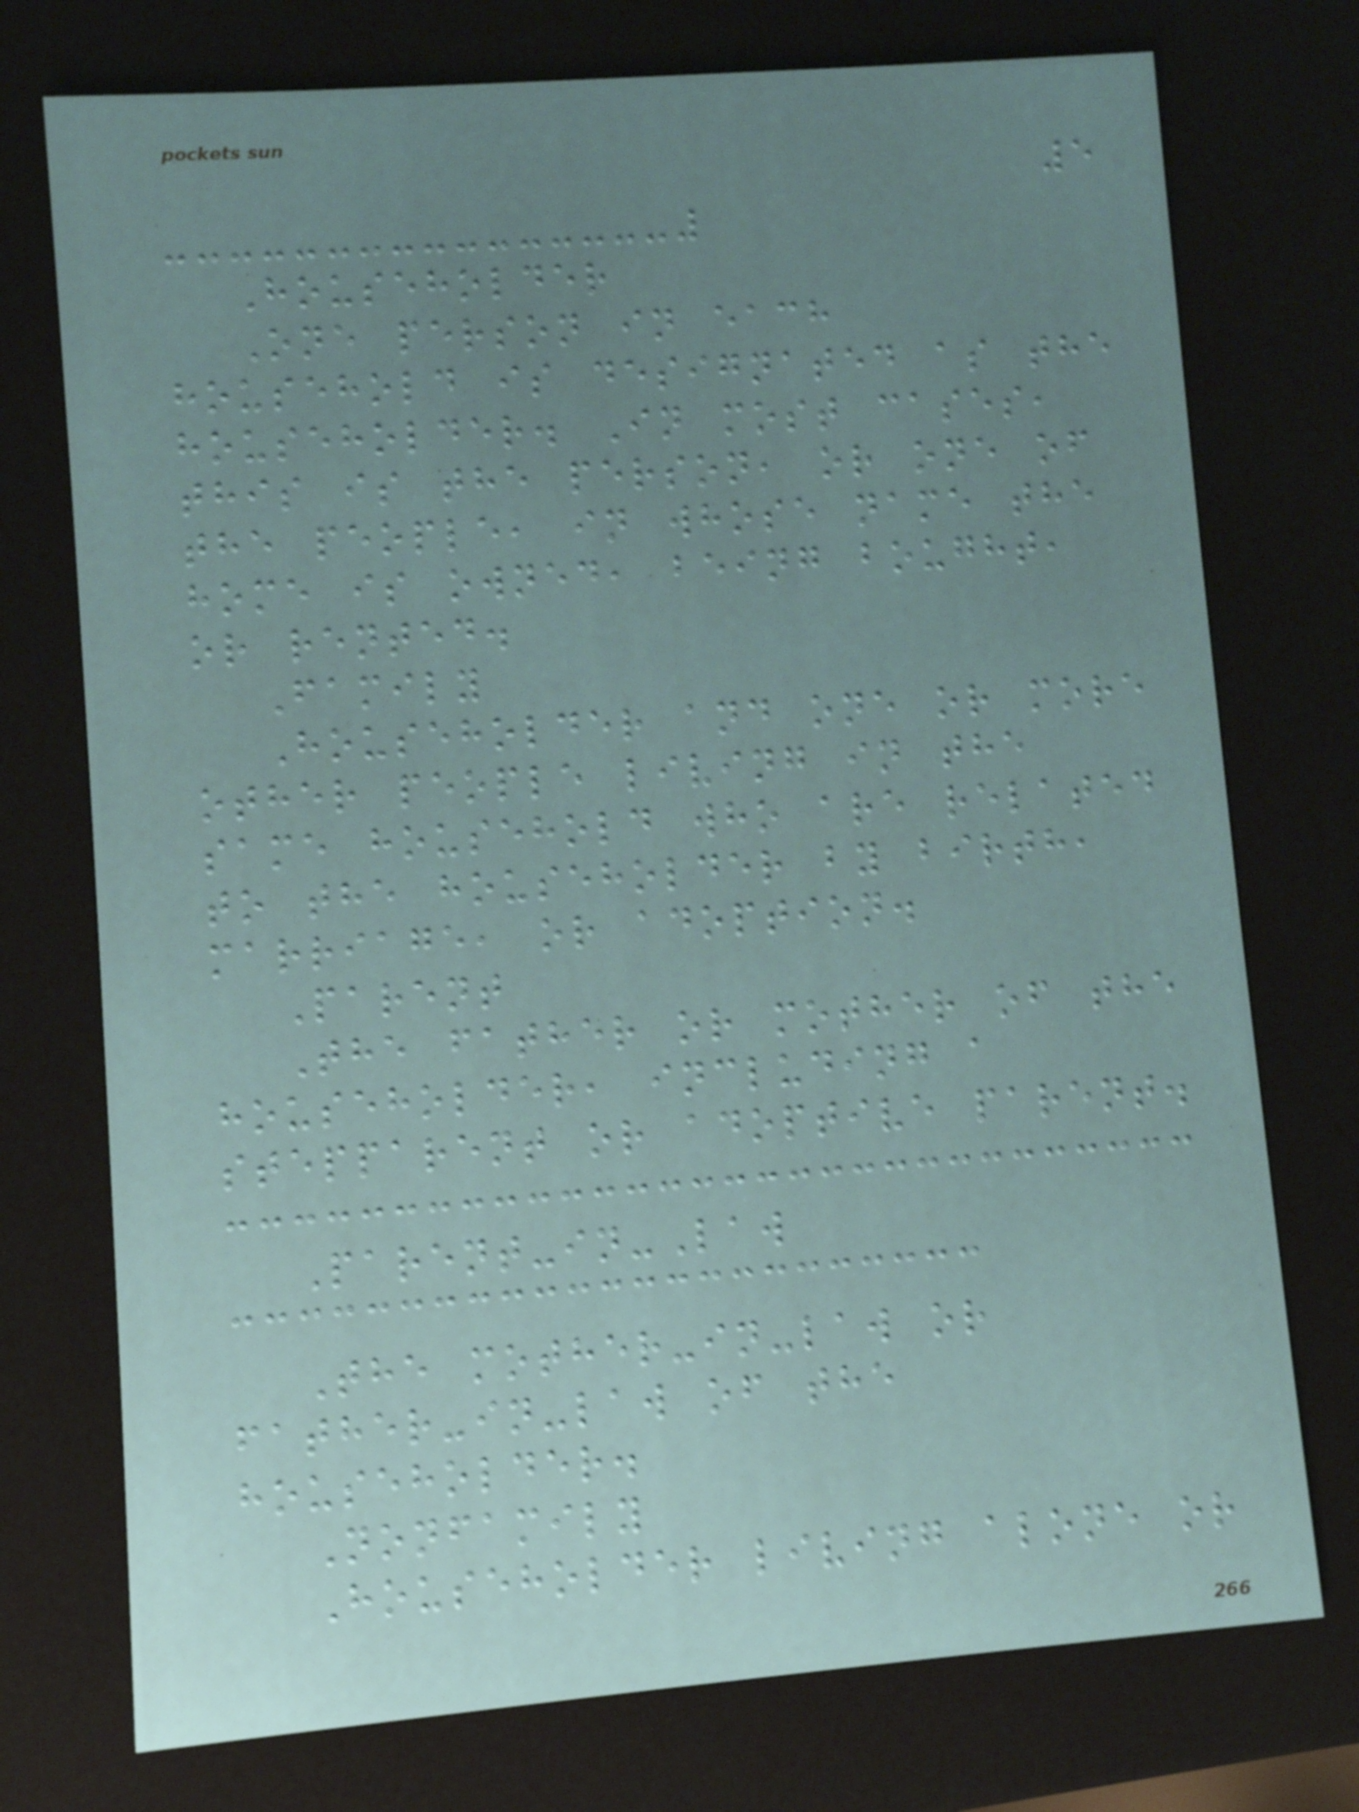5
Householder
One person in each
household is designated as the
householder. In most cases,
this is the person, or one of
the people, in whose name the
home is owned, being bought,
or rented.
Family
Householder and one or more
other people living in the
same household who are related
to the householder by birth,
marriage, or adoption.
Parent
The father or mother of the
householder, including a
stepparent or adoptive parent.
Parent-in-Law
The mother-in-law or
father-in-law of the
householder.
Nonfamily
Householder living alone or
